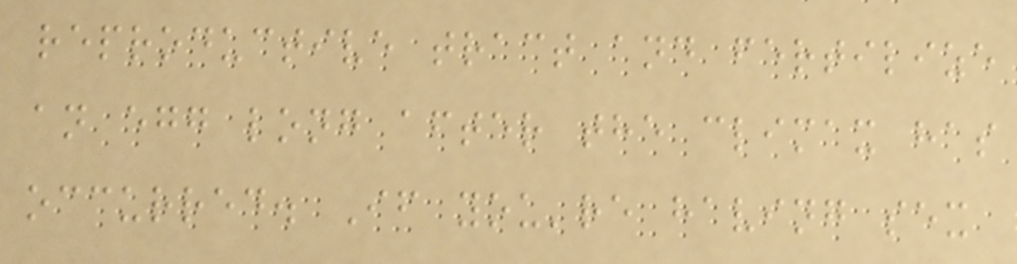reproductive tract and fertilize
an egg long after the climax has
occurred. If you're having sex
